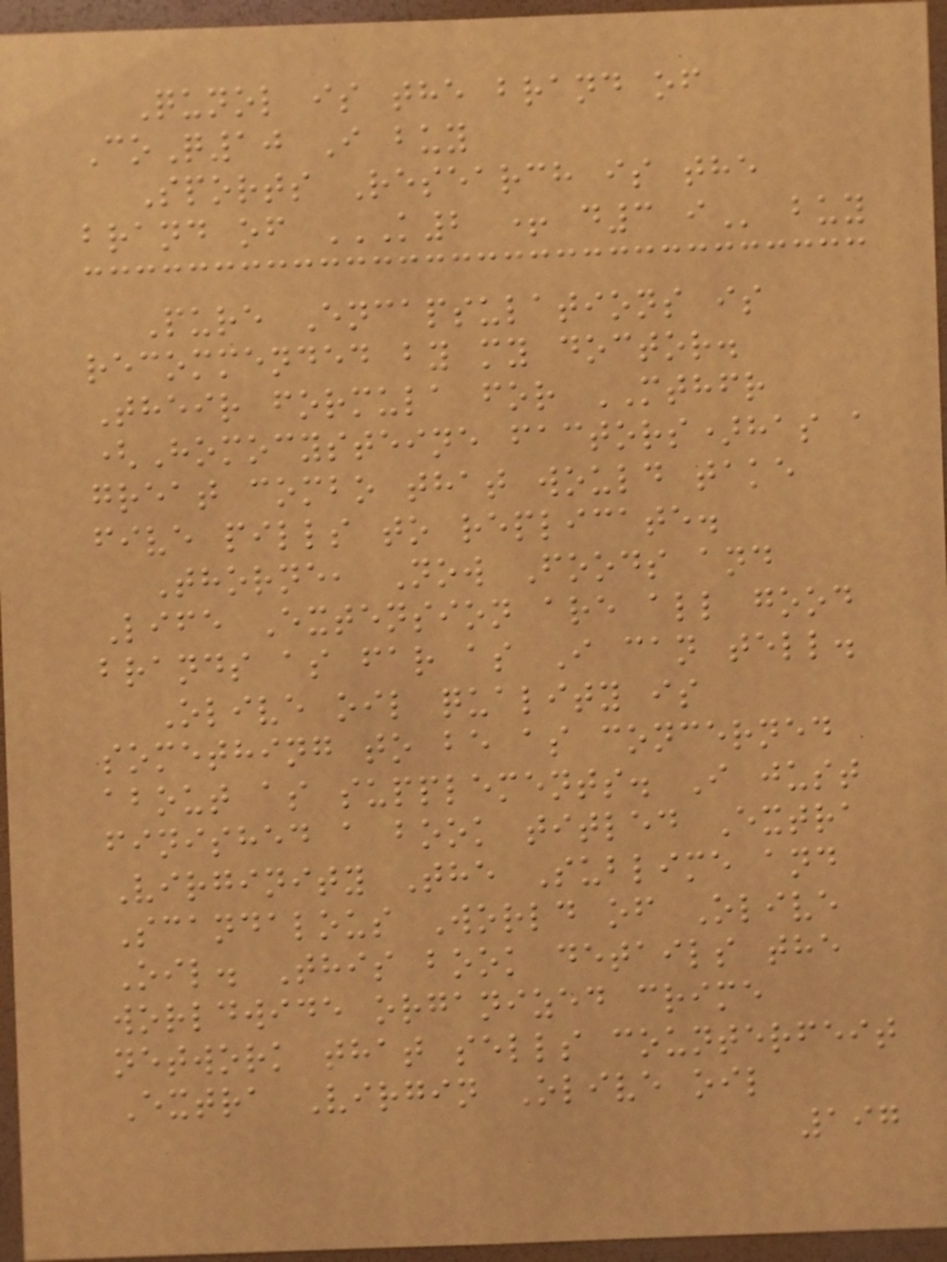Qunol is the brand of
CoQ10 I buy
Sports Research is the
brand of K2 + D3 I buy
Pure Encapsulations is
recommended by my doctor.
Their formula for MTHFR
(Homocysteine factors)has a
great combo that would take
five pills to replicate.
Thorne, Now Foods and
Life Extension are all good
brands as far as I can tell.
Olive oil quality is
something to be as concerned
about as supplements. I just
finished a book titled Extra
Virginity The Sublime and
Scandalous World of Olive
Oil. This book details the
worldwide organized crime
network that sells counterfeit
Extra Virgin Olive oil
197
